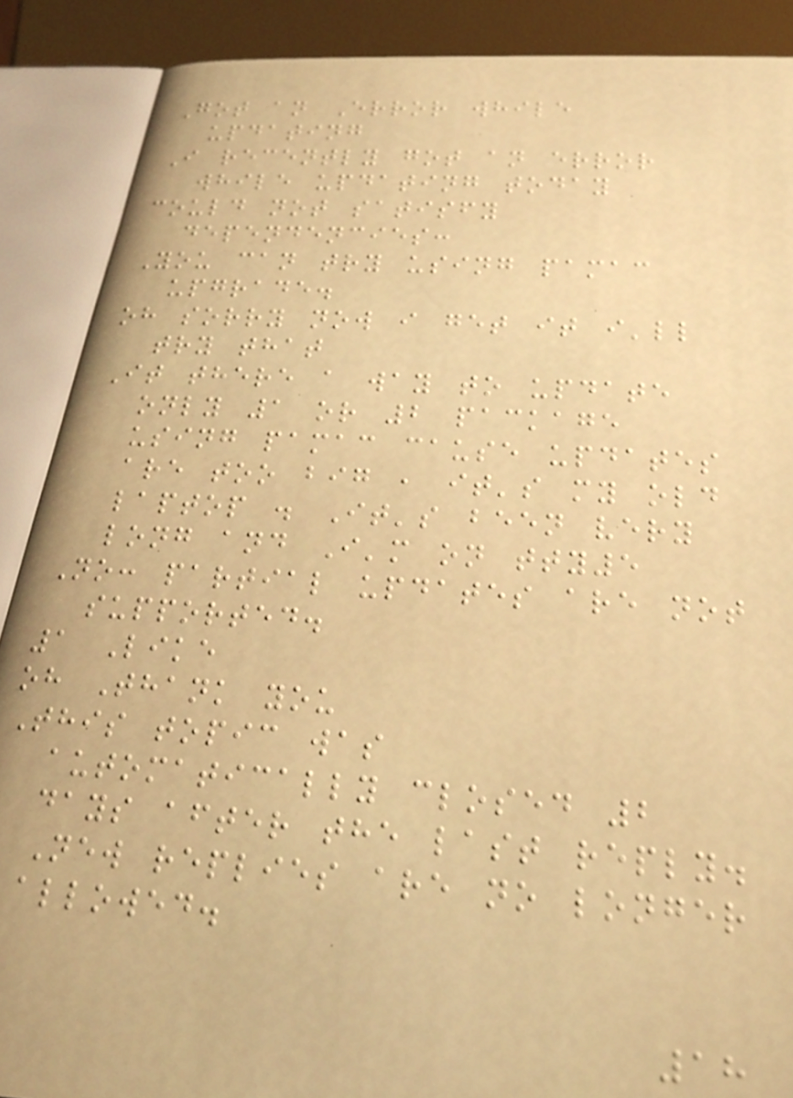Got an Error while
updating
I recently got an error
while updating today
could not satisfy
dependencies:
You can try using pamac
upgrade.
oh sorry now i get it i'll
try that
It there a way to update
only 1 or 2 package
using pamac cause updates
are too big , it's my old
laptop . It's been very
long and I'm on tty5
No: partial updates are not
supported.
1 Like
oh Thank you
This topic was
automatically closed 2
days after the last reply.
New replies are no longer
allowed.
18
